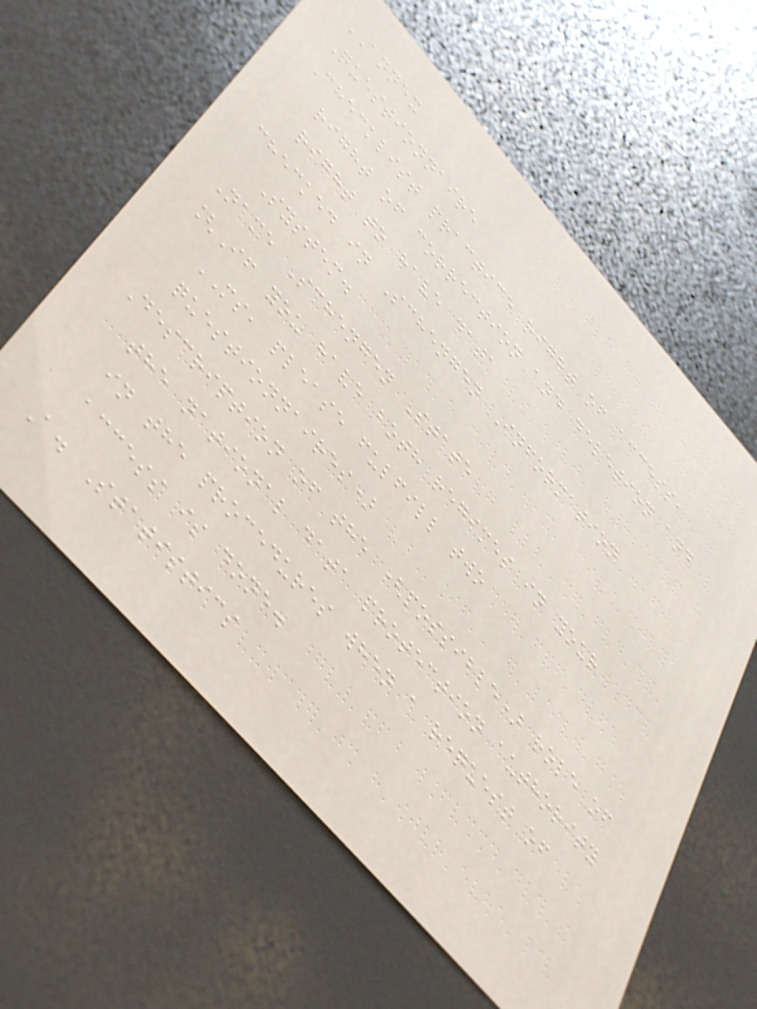ANNEX
Questionnaire
Checklist practice right of access,
right of correction and deletion and
right to have data
checked in Schengen Information
System.
Name Schengen State
[If you have both regimes in your
MS, please fulfill two
questionnaires)
Description of the (possible) role of
the national data protection authority
in the procedures when a request of
access is done.
A. Statistics
